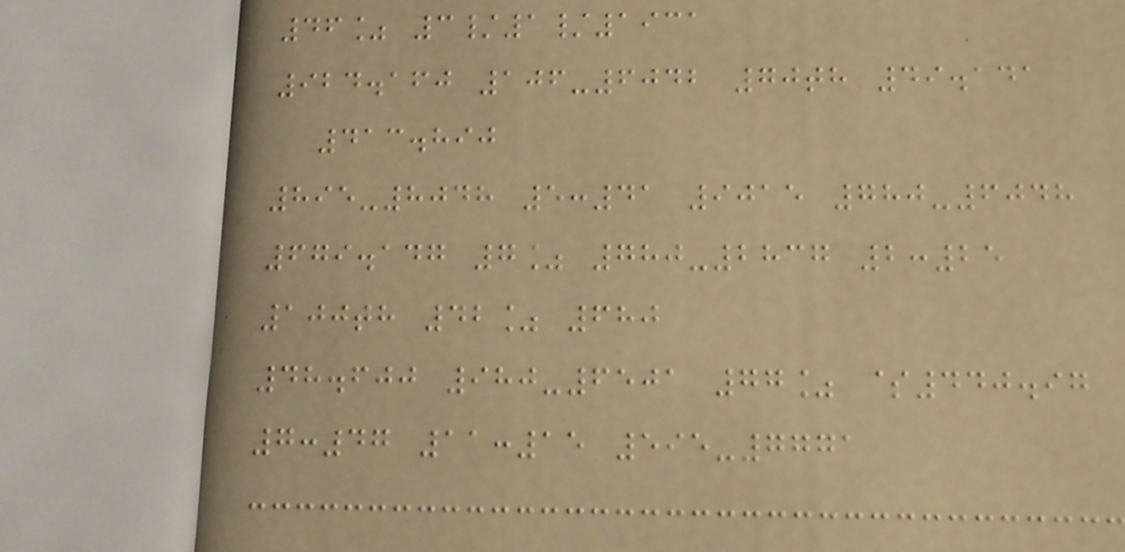46% 3/1/1931
924.160 106-6042 70th 49.141
413.890
895-8048 5:41 9015 780-6048
679.147 7% 780-2837 2:25
100th 42% 680
48.600 980-6501 77% $440.97
7:47 11:15 595-7771
